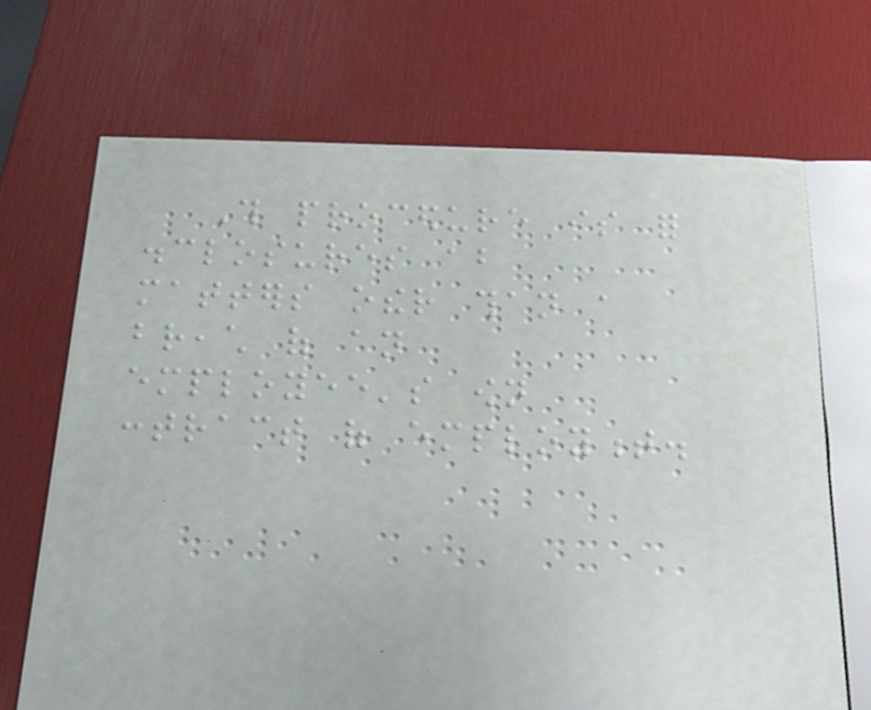This procedure is for
disclosures about
matters other than a
breach of an
employee's own
contract of employment.
